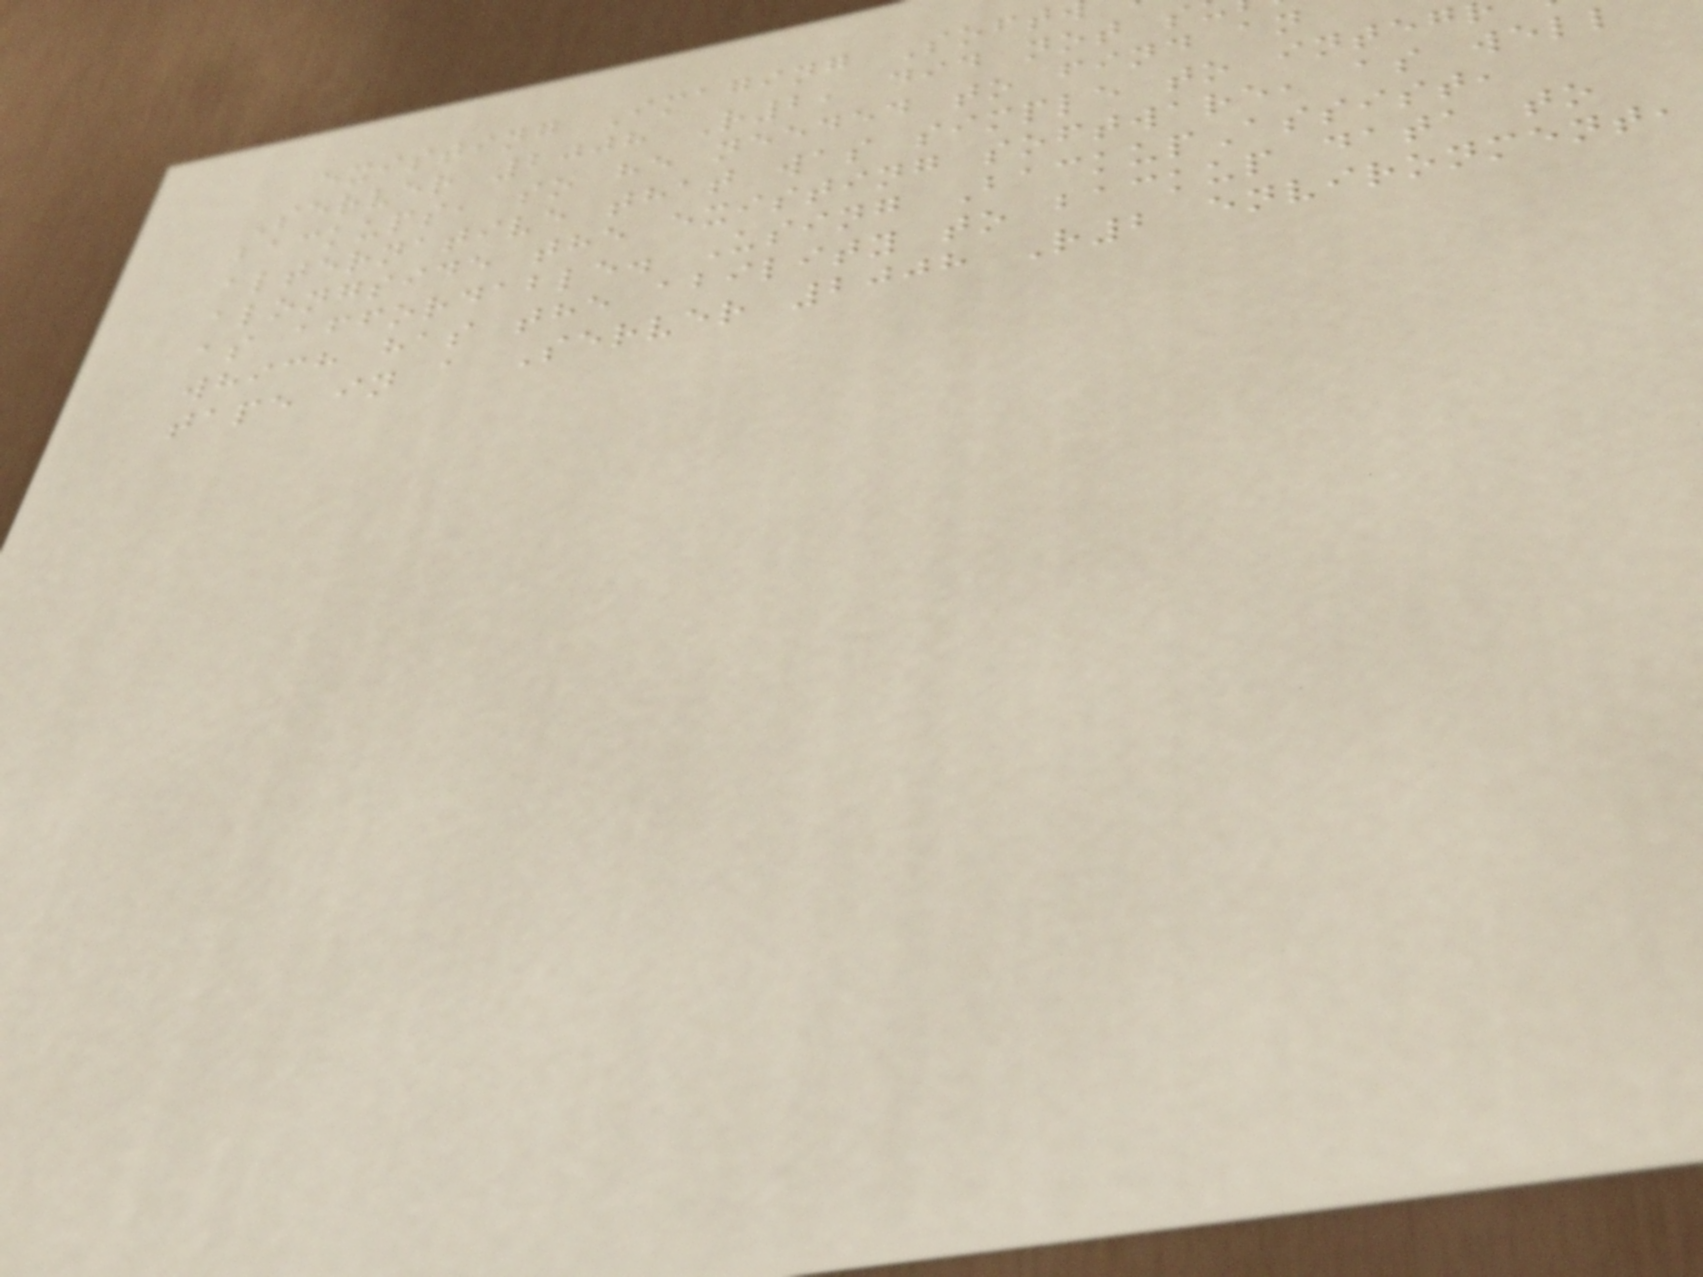existing Imaging Soft
Server 2008 R2, did not s
backups, so he needed to find an
alternative that was simple to integ
alongside the existing software, as well
as affordable. Using BackupAssist,
which has the ability to backup data to
tape in a Server 2008 R2 environment,
